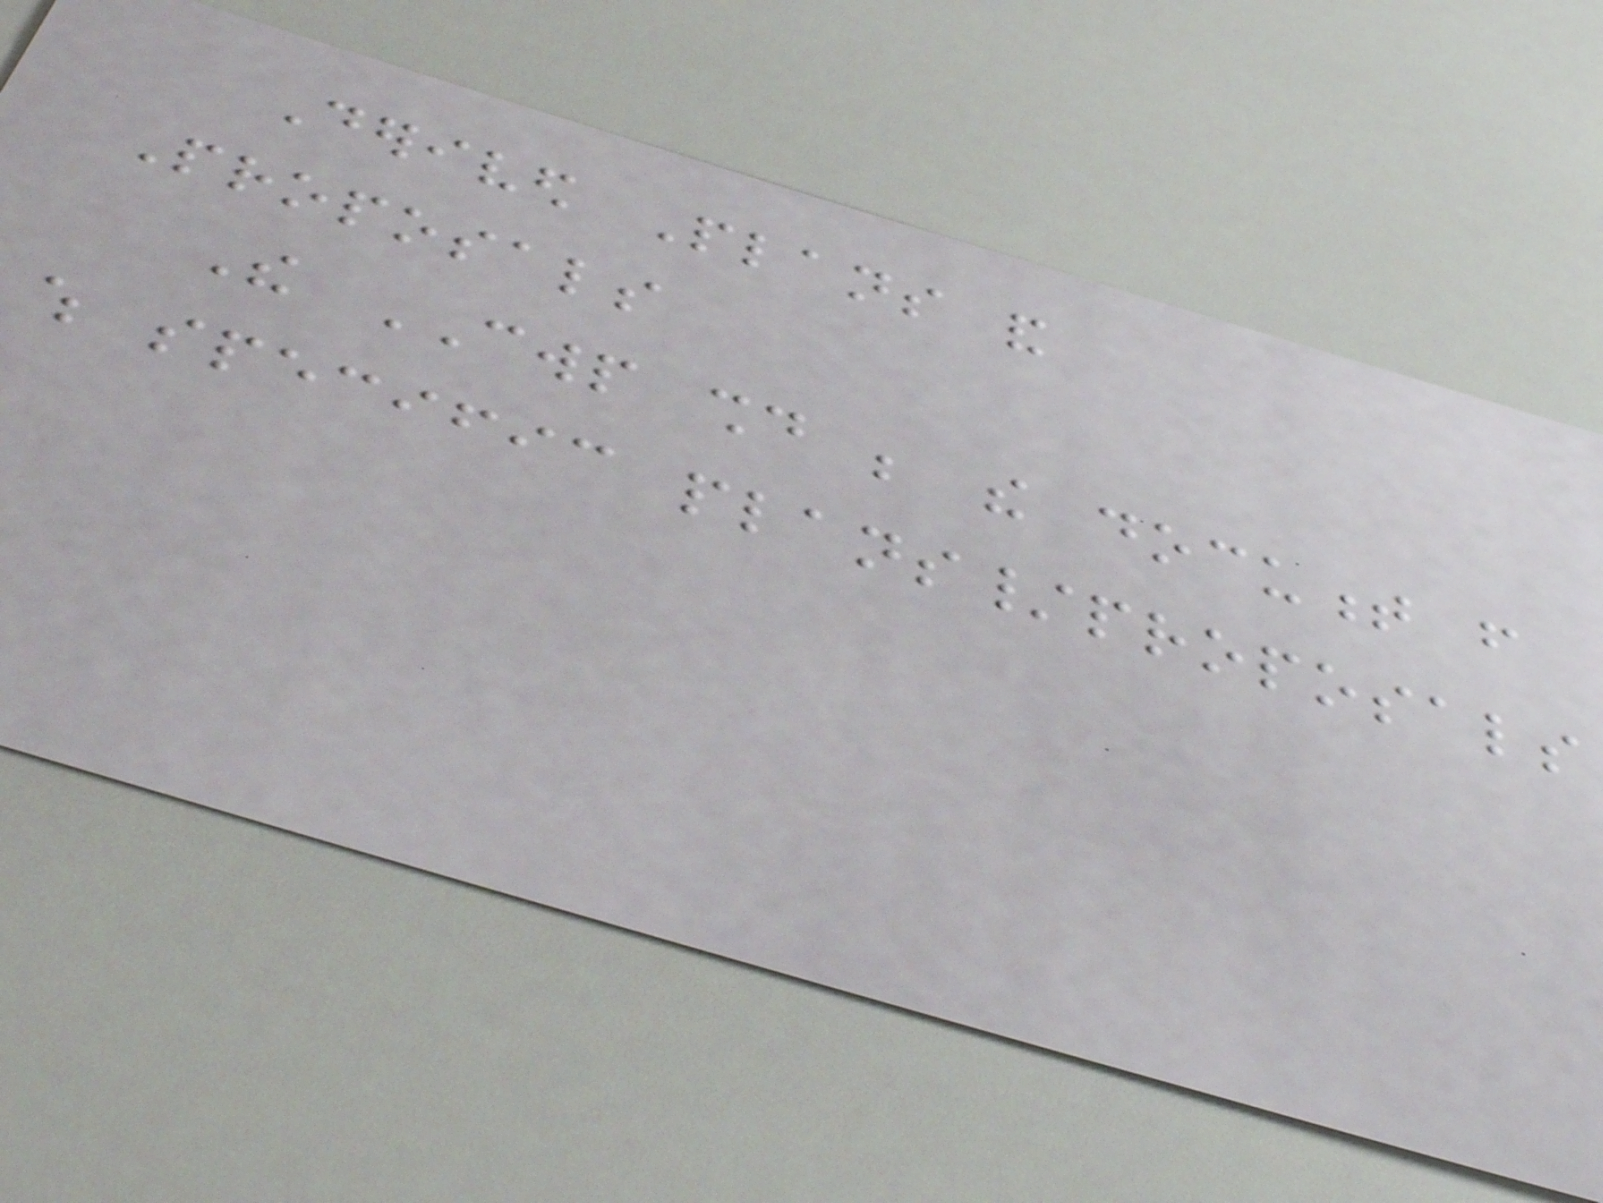Derived Plans and
Proposals
The CWP should be the document from
which specific plans/proposals
